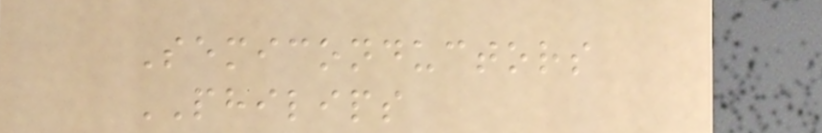Semiconductors
PHILIPS
